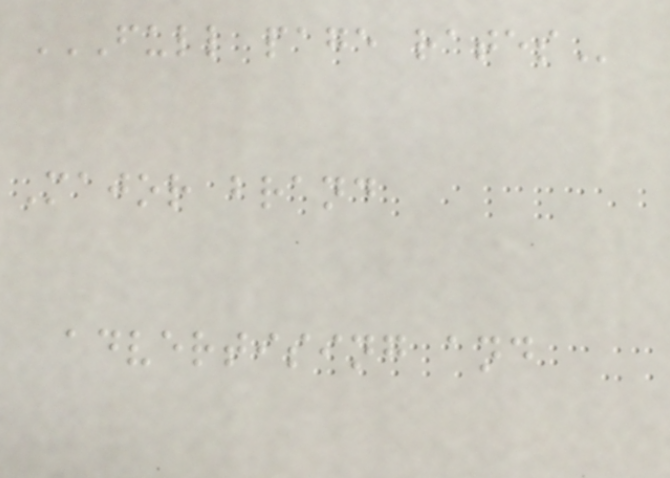FULL PAGE RATES
Major brand
advertising and
